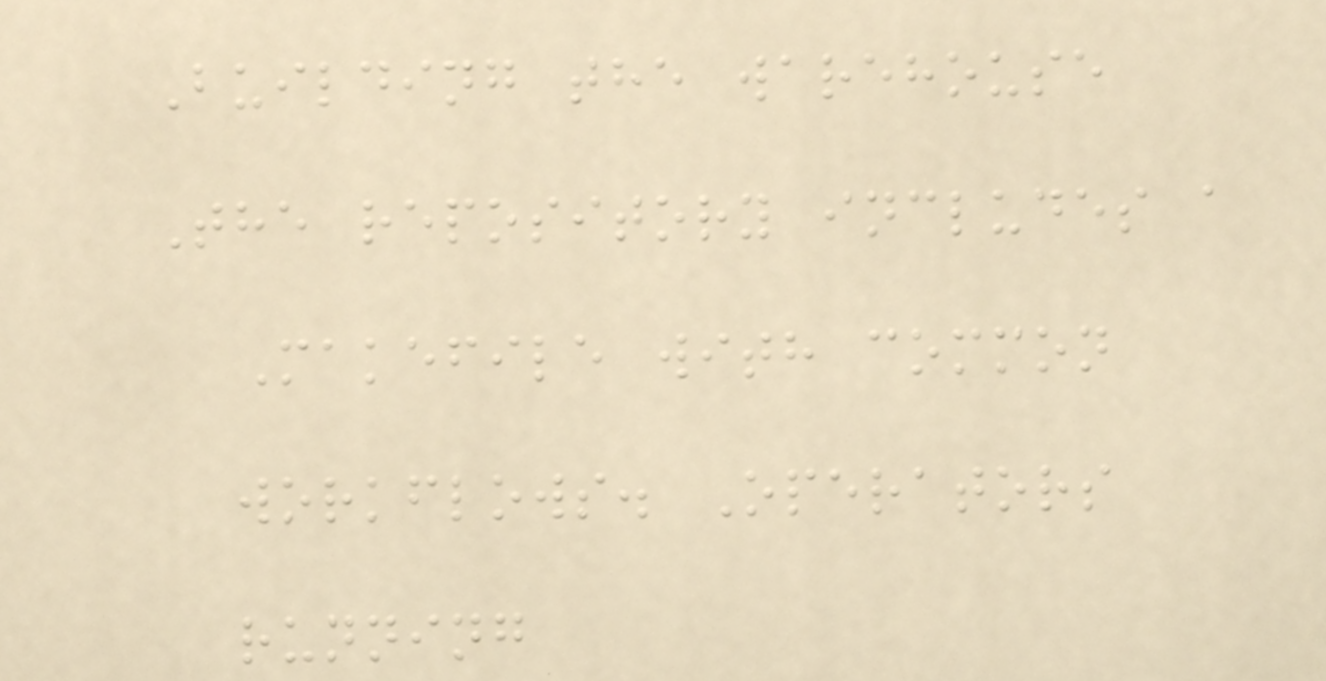Building the warehouse
The repository includes a
Makefile with common
workflows. Operators
running
